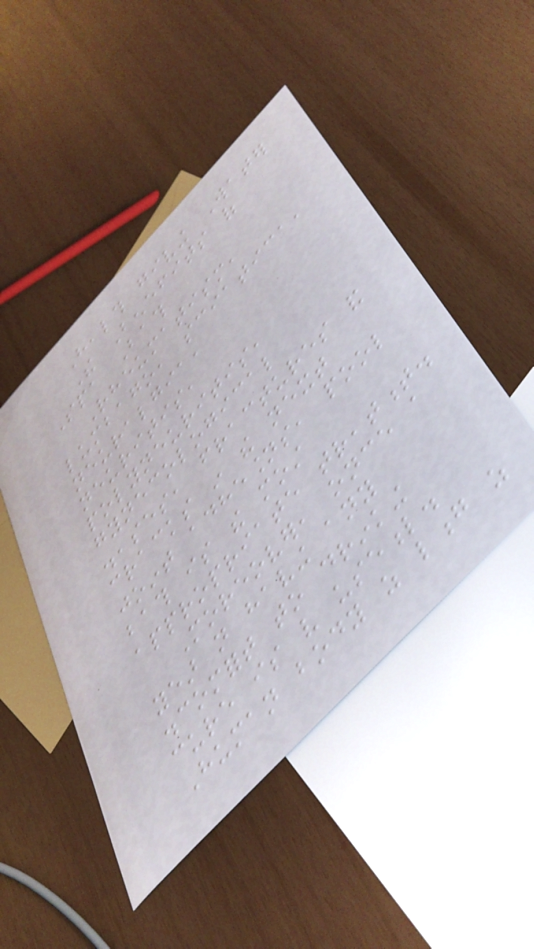Health giving Water
The Benefits of
Spa Bath
Rheumatism,
lumbago, sciatica,
neuralgia,
neuritis,
polyneuritis,
gynecological
diseases, fractures and
cracks in the next
joint adhesions, pool
bath is the most
appropriate treatment.
Moreover, once a
year not having any
discomfort to drinking
cure is very useful.
Human body as long as
